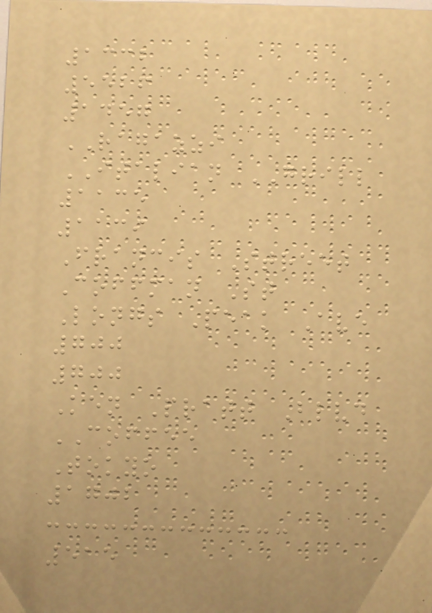1332
5526
1457
RAGAZZI
ITALIAN GRILL
1135
1139
Francis Street
Coffman St
Longs Peak Ave
700
700
Ken Pratt Blvd
COFFEE
Tokyo
1702
515
